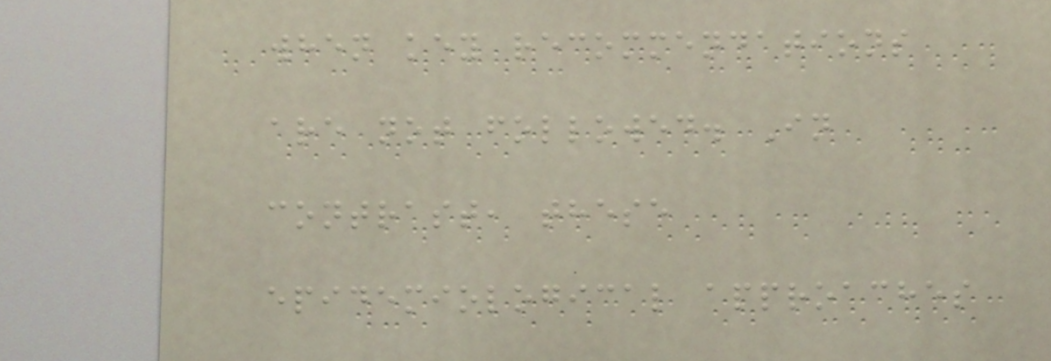when key recommendations
are not followed. In
contrast, these
epidemiological approaches
